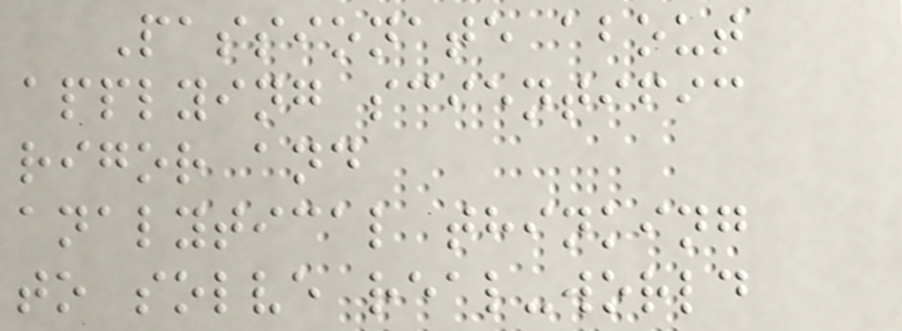Passionate about
applying scientific
rigor and
analytical thinking
to solve real-world
